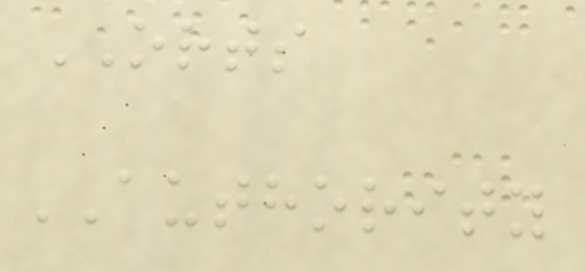ORTS
AUTHORITY
